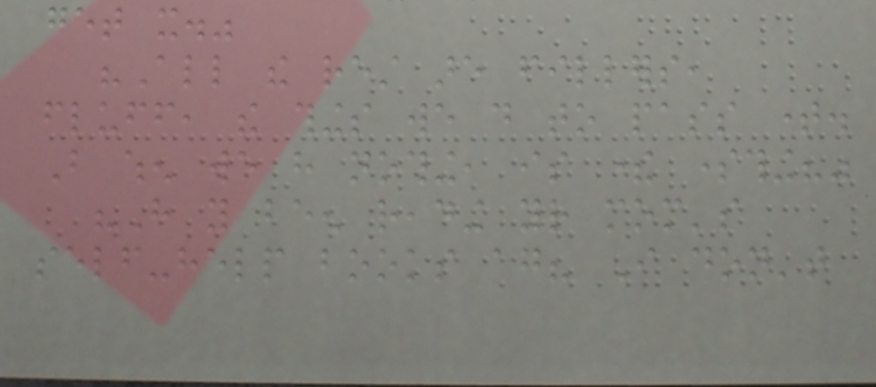get it."
"All the rest are fillers,
fluff, the things we do to pass time.
But when we have nothing, is there something?"
"Have you been reading your mom's
self-help books again? I don't
